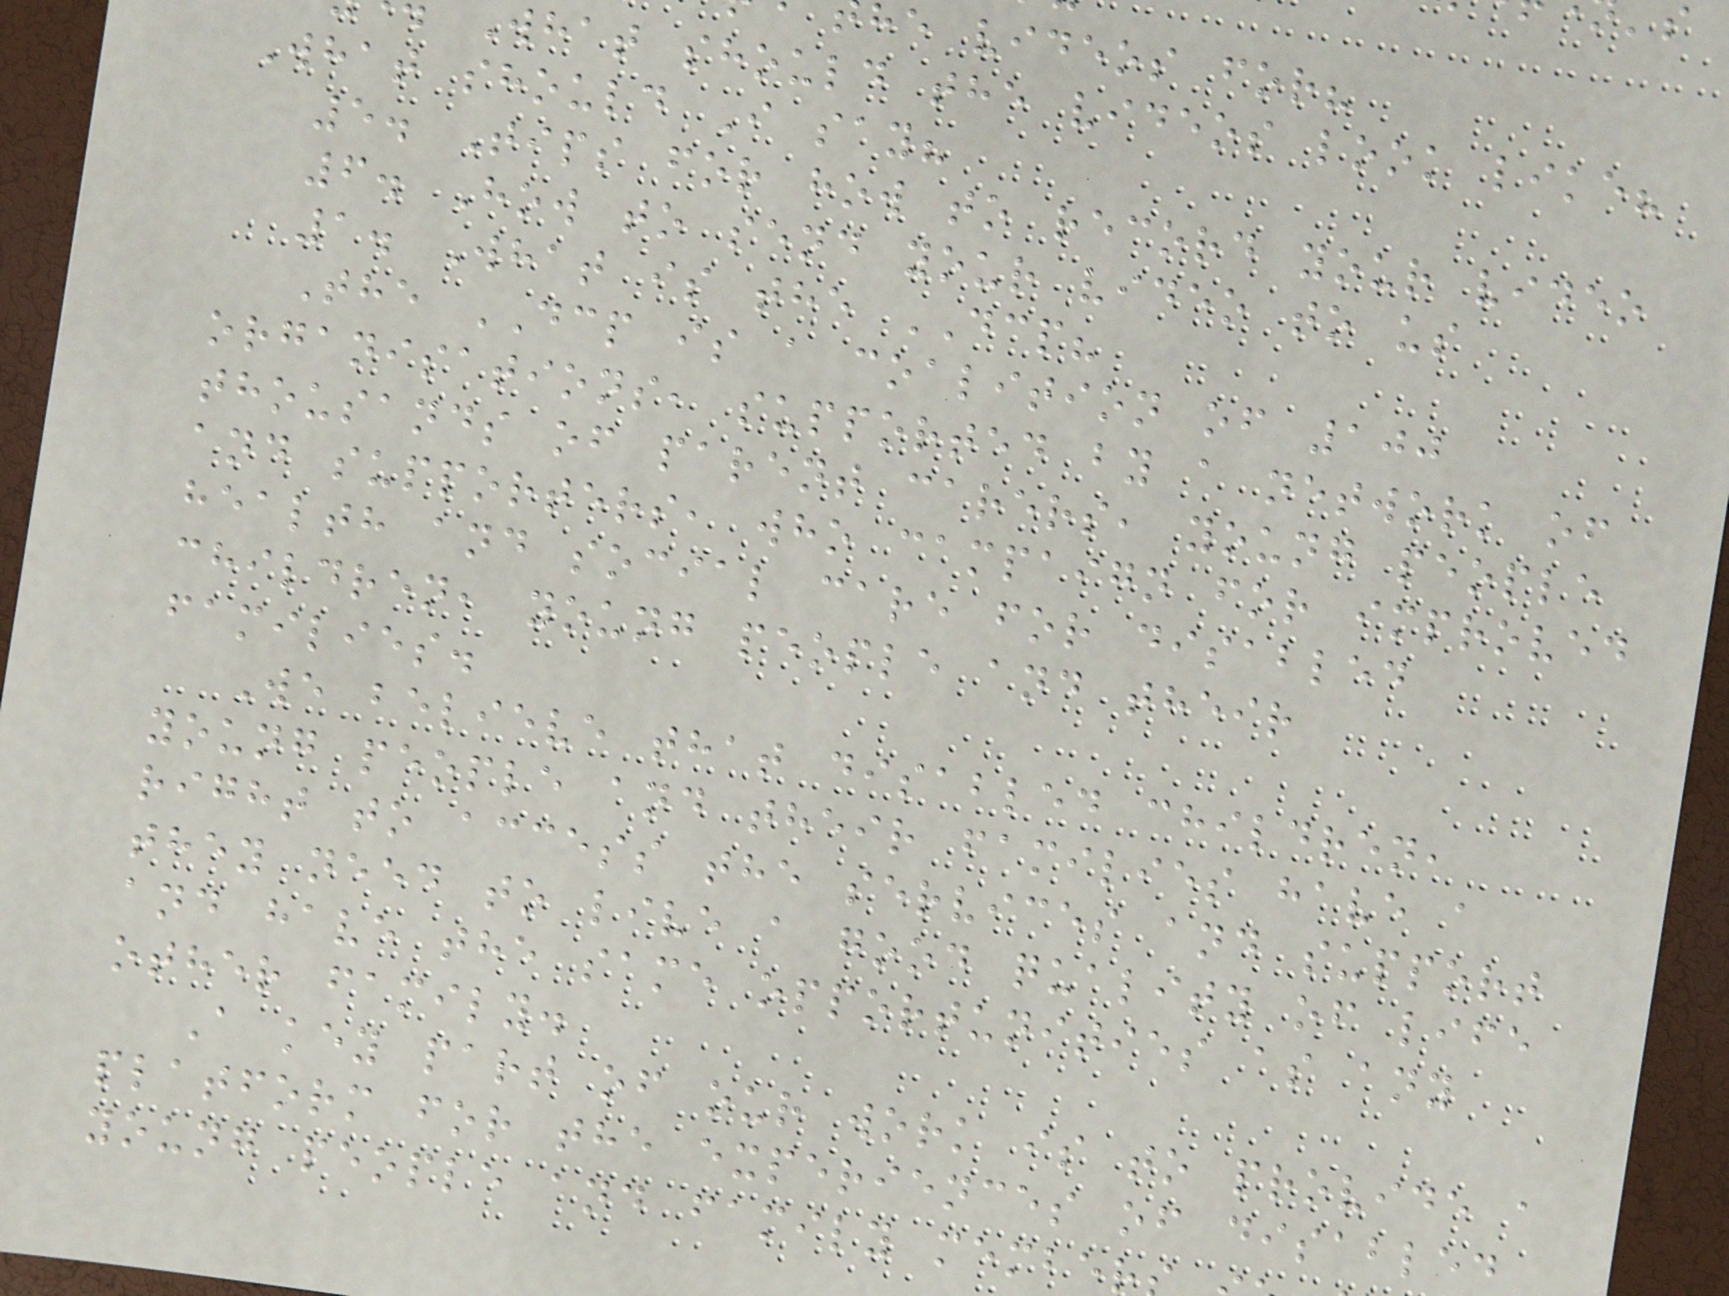he videos for?
what should the videos look like?
What should I say?
5. Tips for how to record your video
6. How to send your video to us
1. What is the DCP?
The DCP is a coalition of 100
organisations, supported by a network of
thousands of parent carers, young people
and supporters, who campaign for improved
health and social care for disabled
children, young people and their
families.
We believe that disabled children,
young people and their families have a
right to access the services and support
they need to live a good quality of life
and have the same opportunities as any
other family.
A key part of our work is to provide a
platform for the experiences of disabled
young people and family membe
